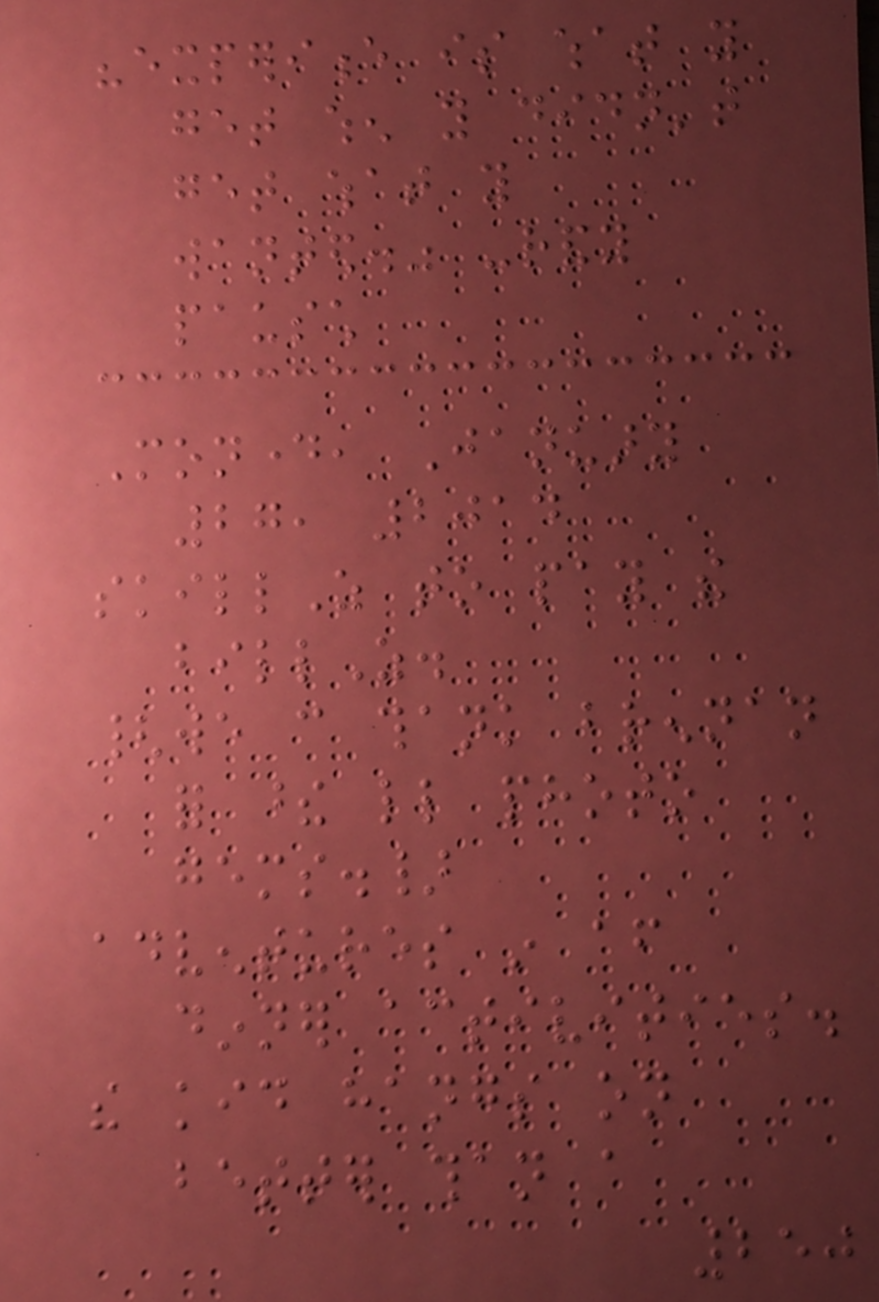"experience is what you
get when you didn't
get what you
wanted." -randy
pausch
Monday, January
27, 2014
skillZ to pay the
billZ.
{we can thank brennan
for these little photo
gems.}
adventures in after
dinner activities.
the kid hangs on
better than a
250
